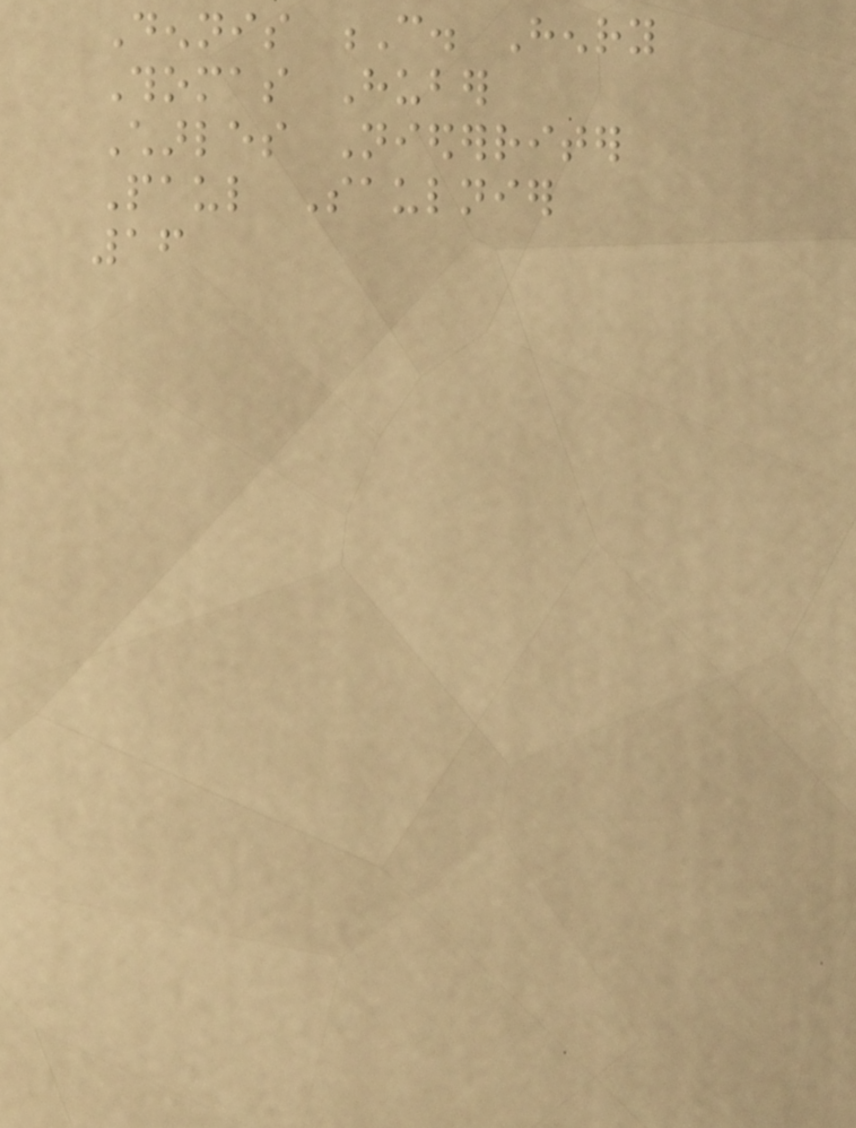Dennis C. Henry
Thomas Huber
Charles Niederriter
Paul Saulnier
16
